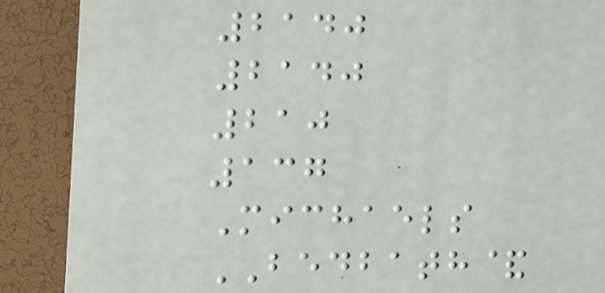2140
2140
210
137
Michaels
BEDBATH&
